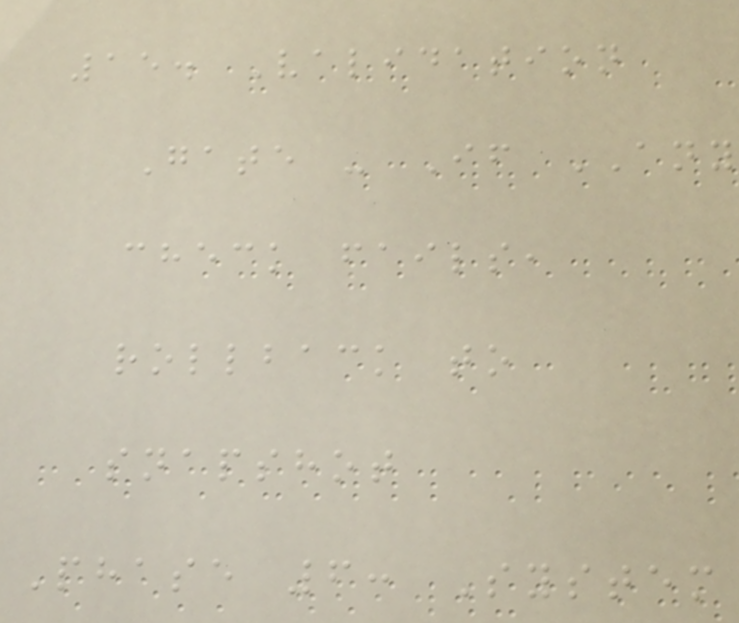15. Validation
Gate - If ANY
check fails,
rollback to
snapshot
Phase 6: System
